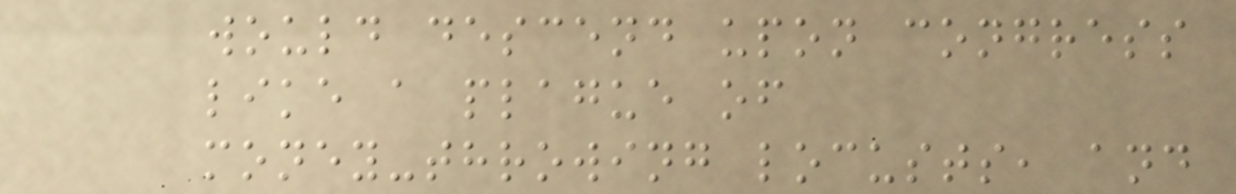would descend upon congress
like a plague of
money-throwing locusts, and
